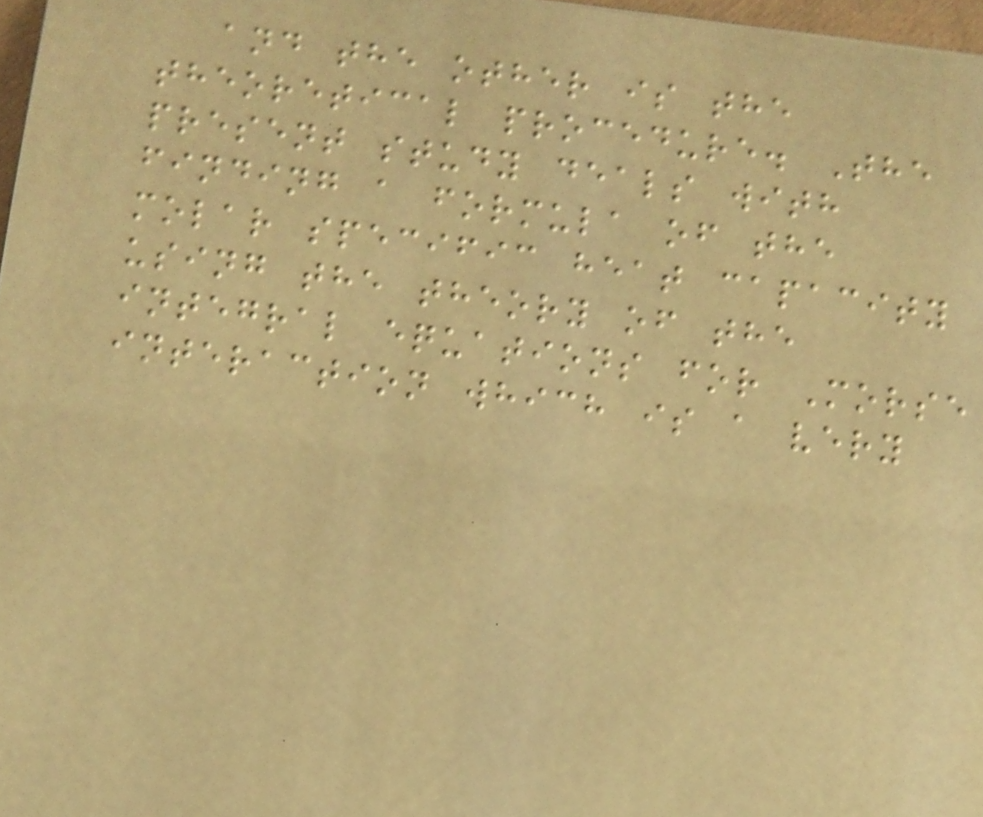and the other is the
theoretical procedure. The
present study deals with
finding a formula of the
molar specific heat capacity
using the theory of the
integral equations for Morse
interaction which is a very
